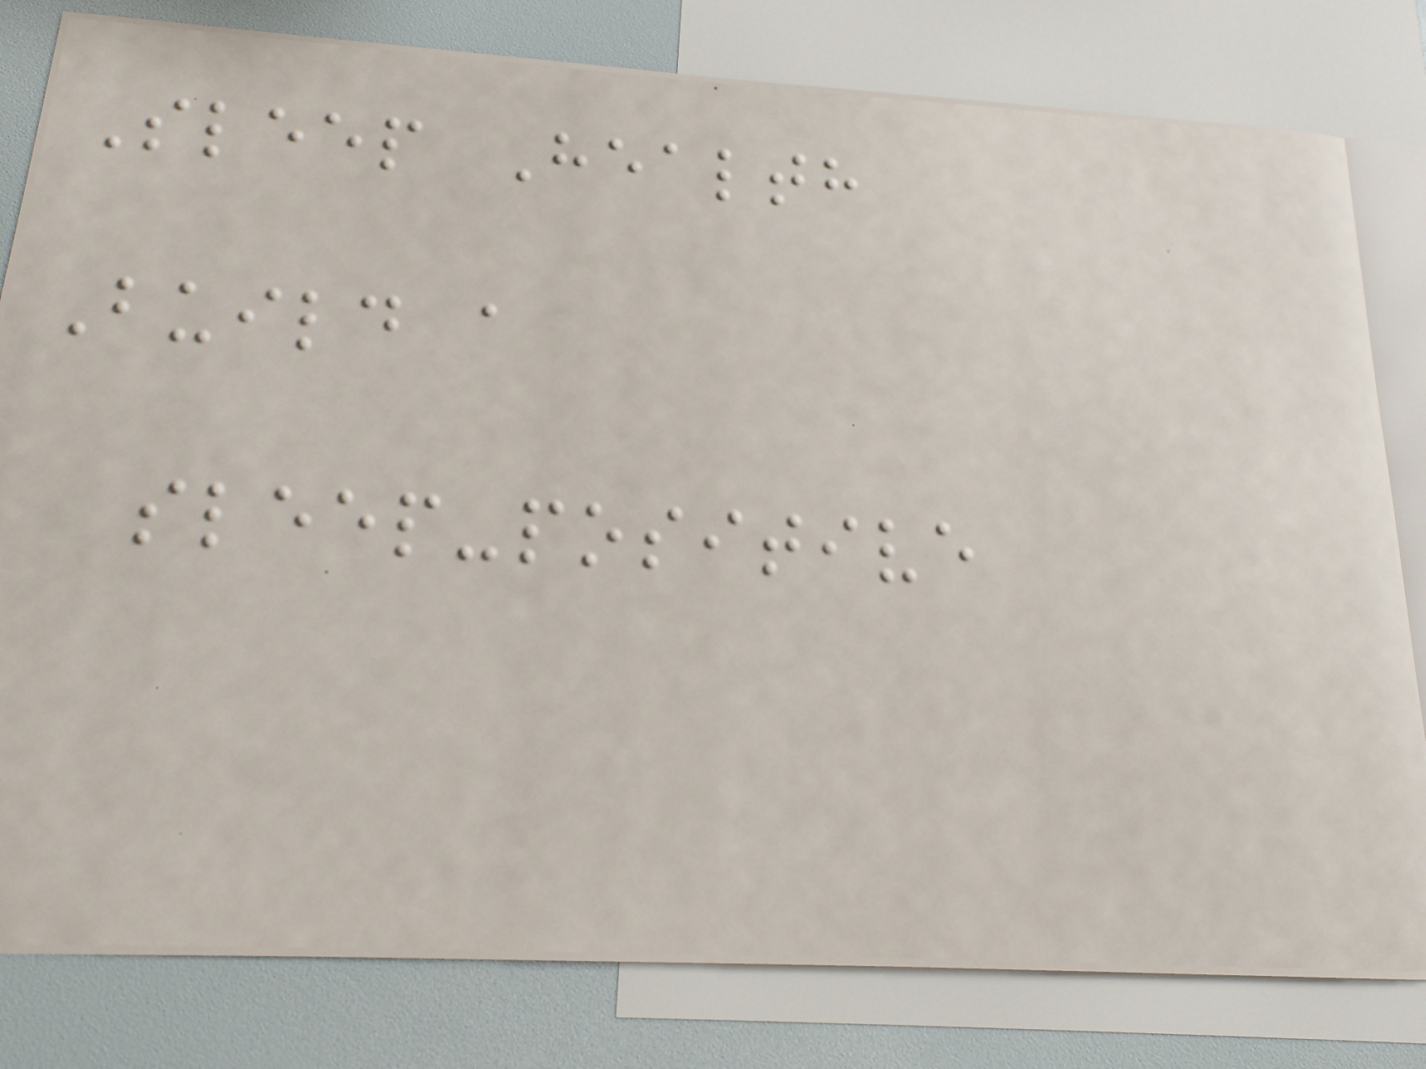Sleep Health
Build a
sleep-positive
